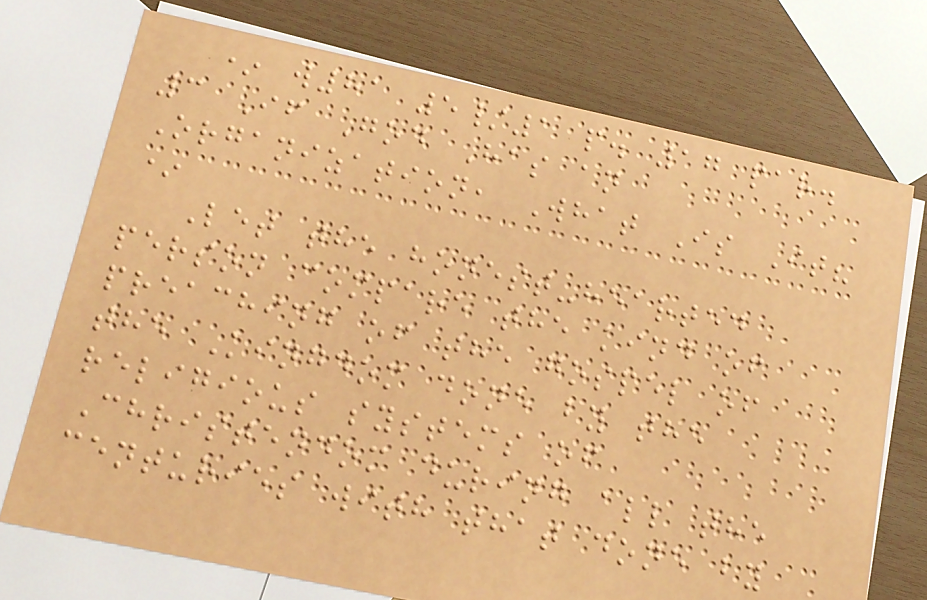* w81 5/1 p. 17 par.
3 If God Has an
Organization, What Is It?
*
Let the honest-hearted
person compare the kind of
preaching of the gospel of
the Kingdom done by the
religious systems of
Christendom during all the
centuries with that done by
